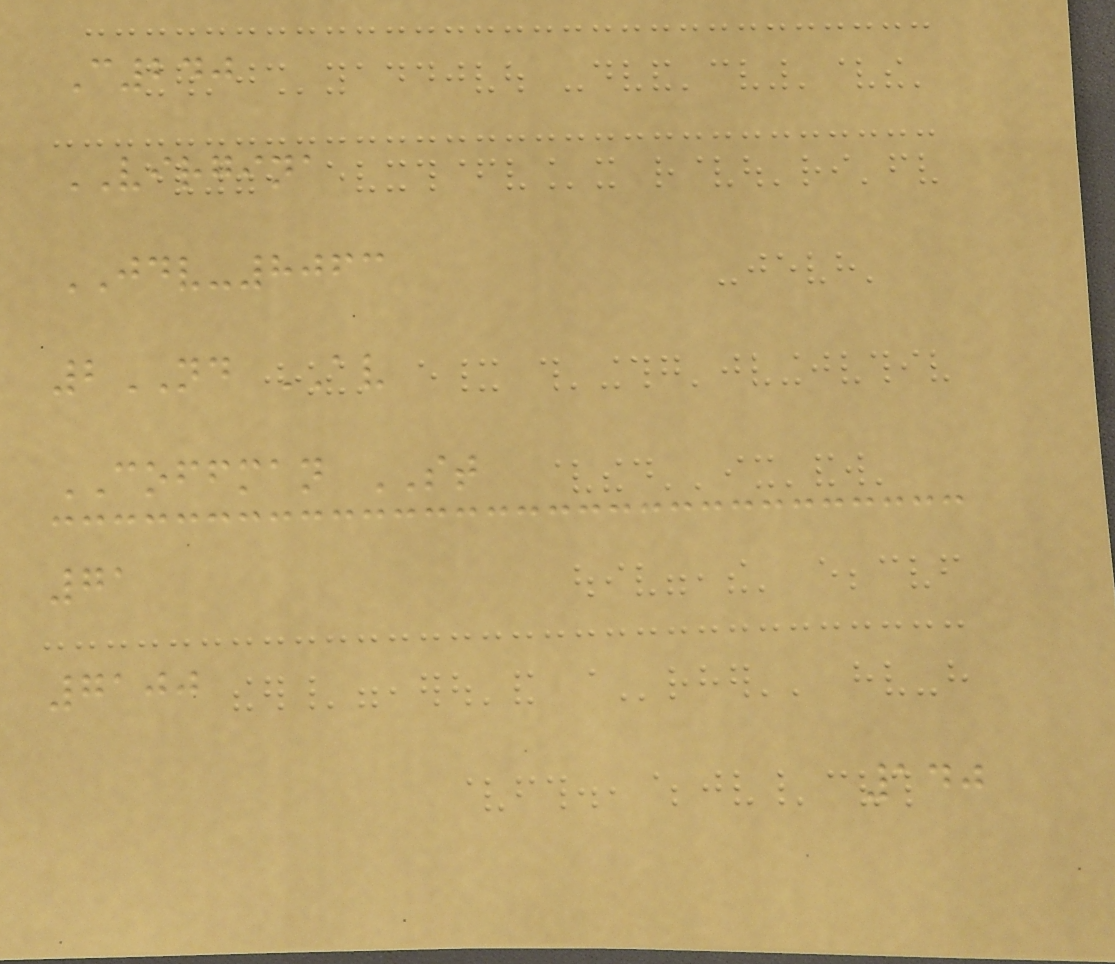C240
VIRGINA
JDV-8063
2ND AV
COFFMAN ST
71
7100
140
